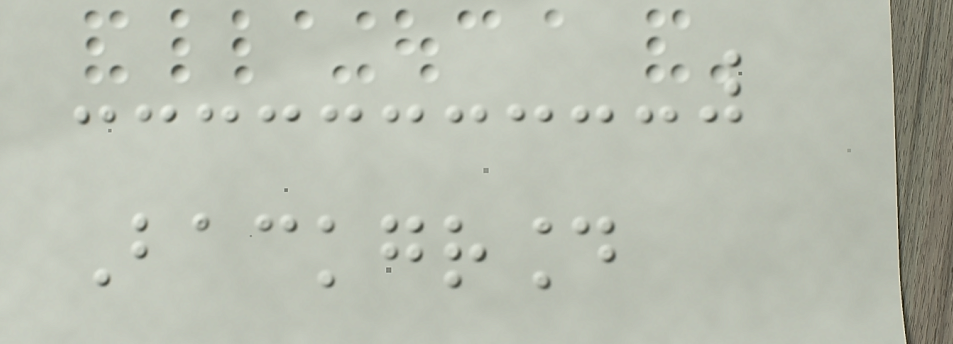Background
